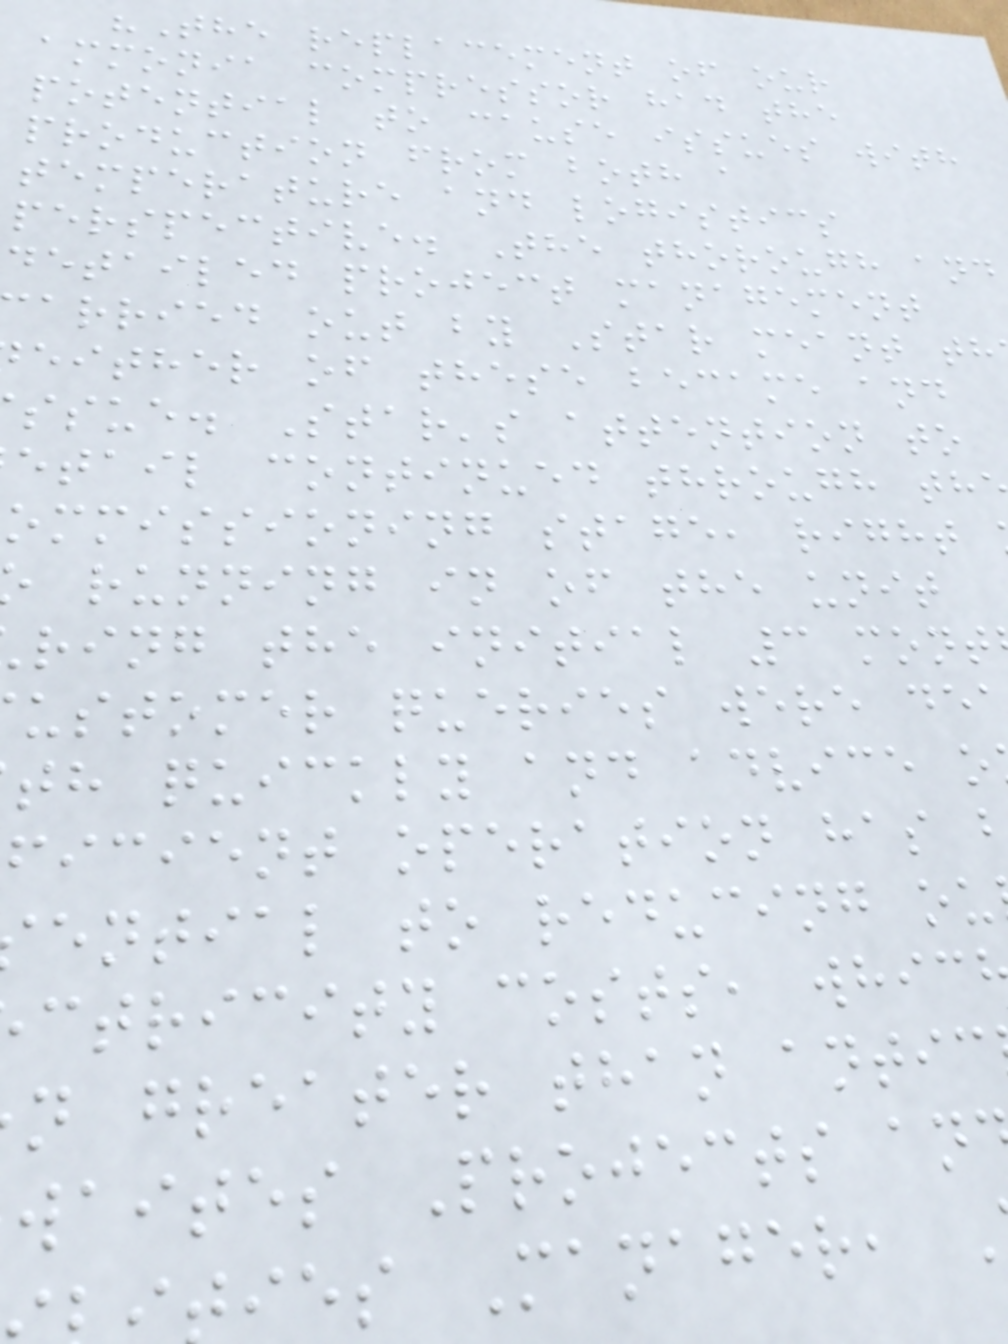"The replacement of our
ammonia compressor had the
potential to cause issues with
production from both a
temperature and logistics
perspective. The thorough and
detailed project management
arried out by Star meant th
either of these became and
ssue. Star's attention to
etail continued through th
ommissioning stage, right
running in of the unit
ring the initial 3 mont
ustomer queries were de
th quickly and advice o
ficient operation has
ential to reducing ou
ctricity costs, whic
n greater than antic
waites Projects an
ies Manager,
